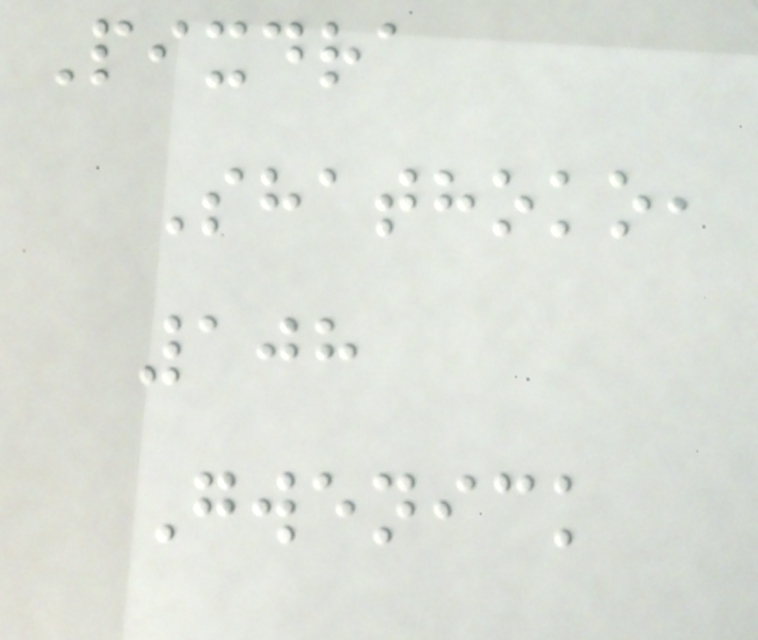Pixdra
Shathoko,
108
Gwenick
